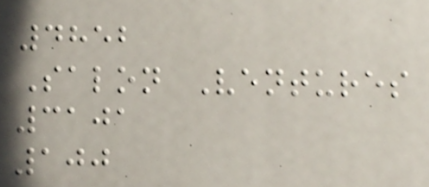4852
Salon Ventures
3101
100
